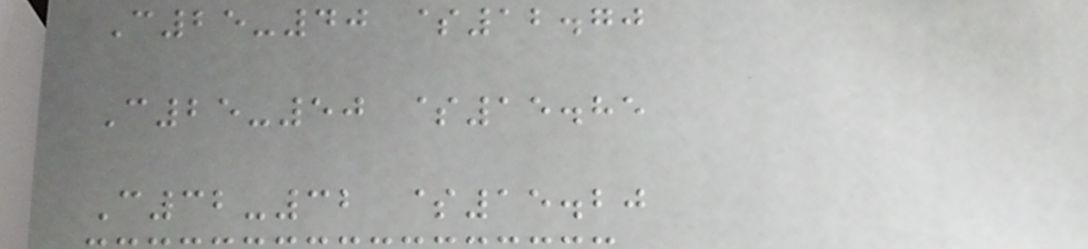C25-40 $12.70
C25-50 $15.85
C32-32 $15.20
